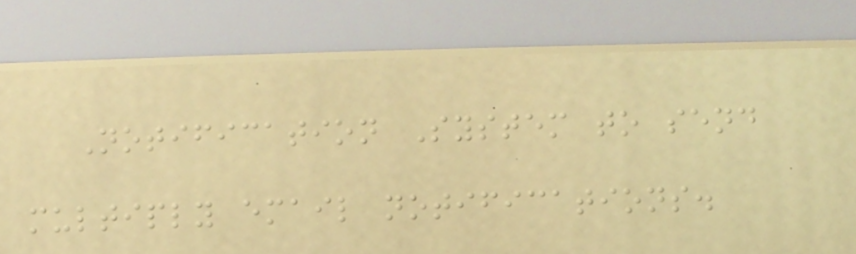Notification System to send
multiply email notifications.
